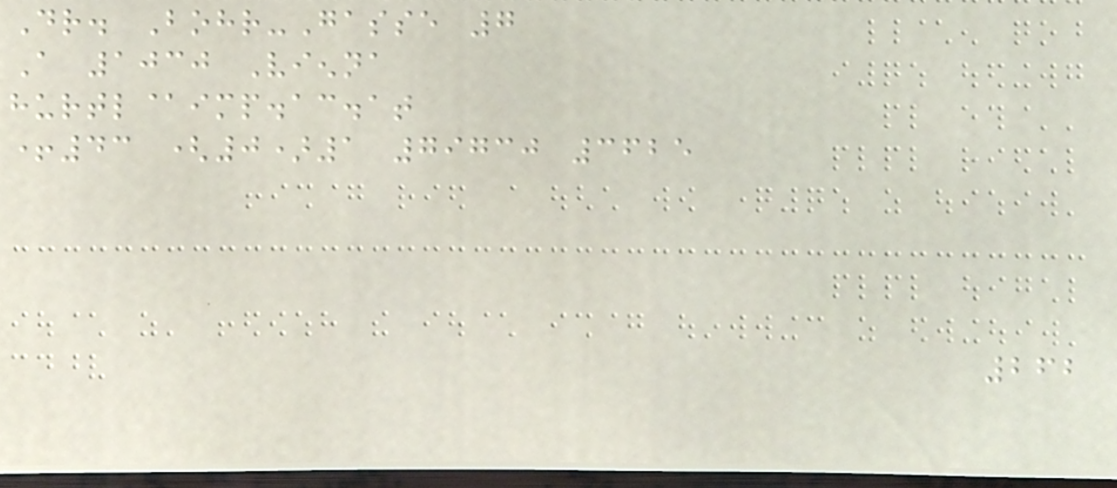Dr. Bohr-Gasse 7
A 1030 Vienna
hurtl@imp.ac.at
+43 (0)1 79730 3625
262
